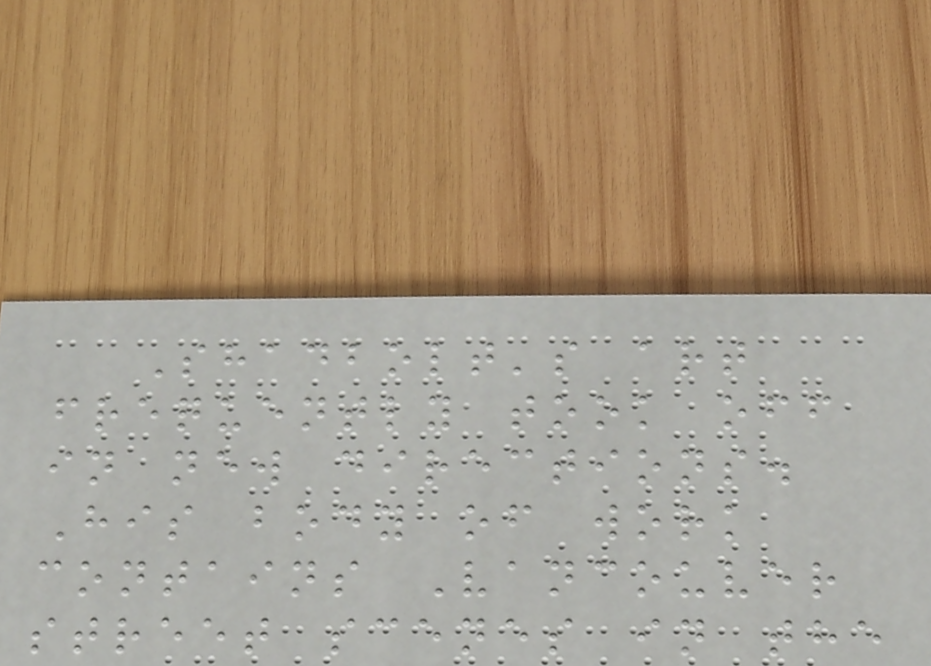Shadbolt's art
frequently took off
in new directions.
His body of work
contains Vancouver
street scenes in the
